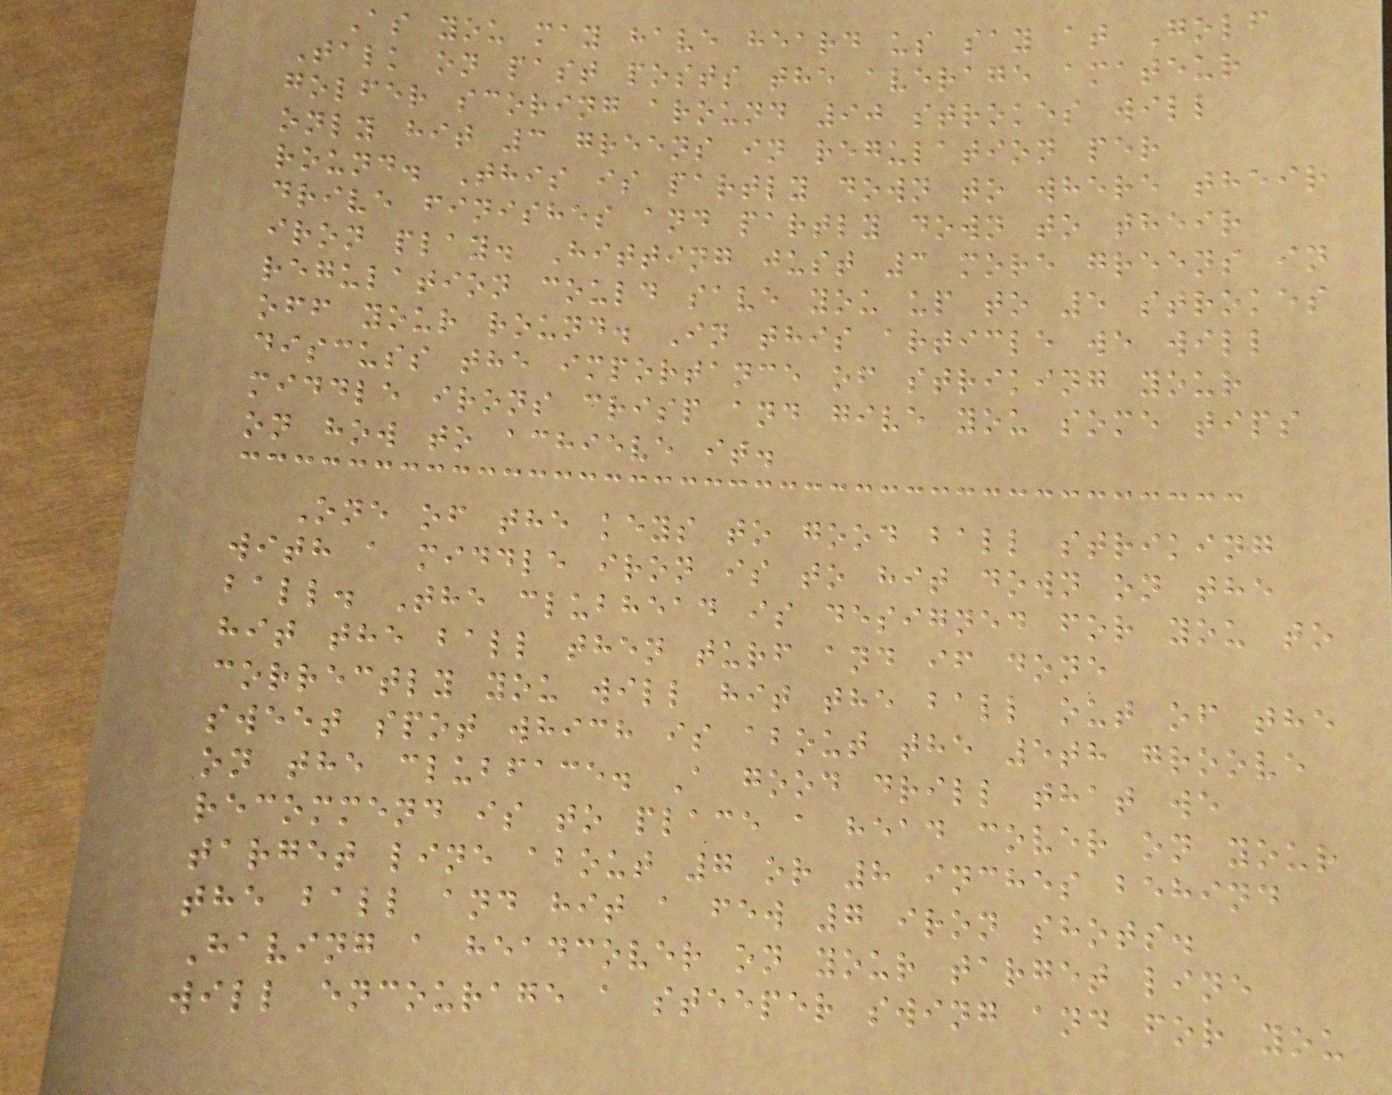As you may have heard us say at Golf
Talk on past posts the average amateur
golfer scoring around 90 strokes will
only hit 3 greens in regulation per
round. This is partly down to where their
drive finishes and partly down to their
iron play. Hitting just 3 more greens in
regulation could save you up to 5 strokes
off your round. In this article we will
discuss the importance of striking your
middle irons crisp and give you some tips
on how to achieve it.
One of the keys to good ball striking
with a middle iron is to hit down on the
ball. The clubhead is designed for you to
hit the ball then turf and if done
correctly you will hit the ball out of the
sweet spot which is about the 5th groove
on the clubface. A good drill that we
recommend is to place a head cover on your
target line about 7 or 8 inches behind
the ball and hit a few 7 iron shots.
Having a headcover on your target line
will encourage a steeper swing and for you
